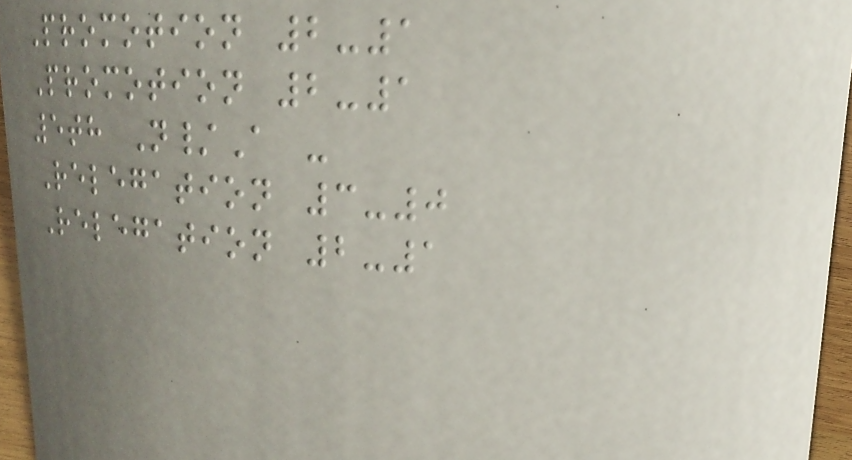Promotion 2-1
Promotion 2-1
5th N/A -
Relegation 3-0
Relegation 2-1
